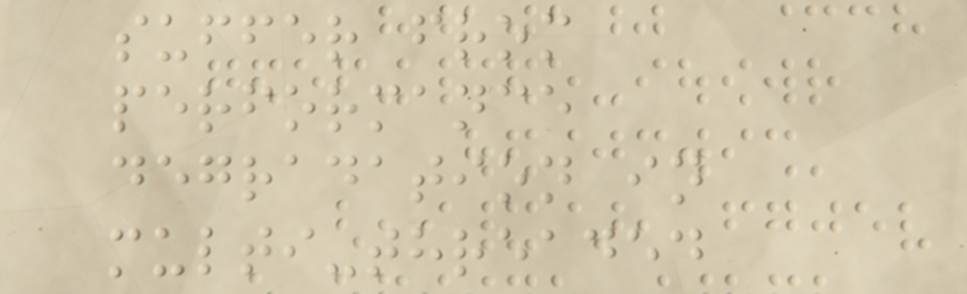suffer from
performance
degradation in
multi-threaded
